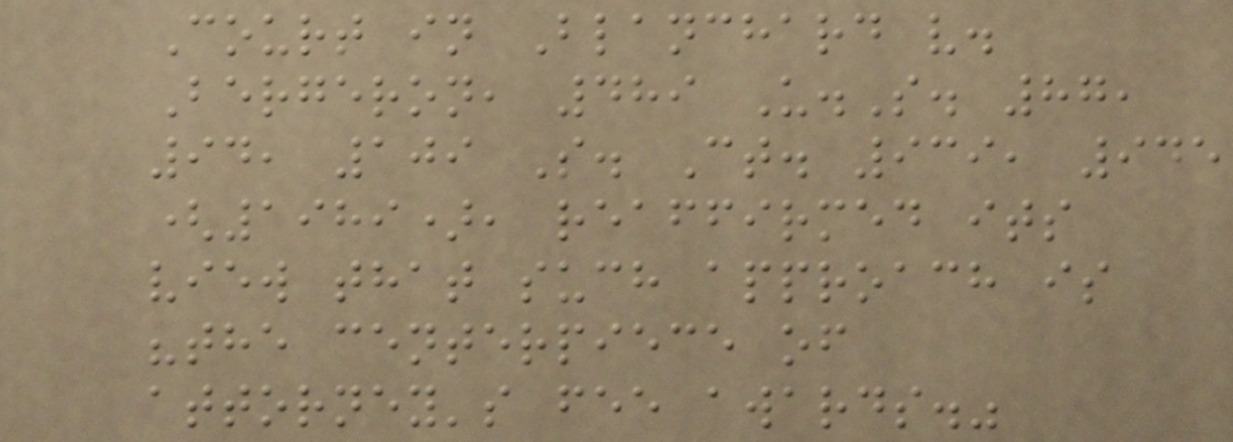Court in Blanchard v.
Bergeron, 489 U.S. 87,
94, 109 S. Ct. 939, 945
(1989), reaffirmed its
view that such approach is
"the centerpiece of
attorney's fee awards."
